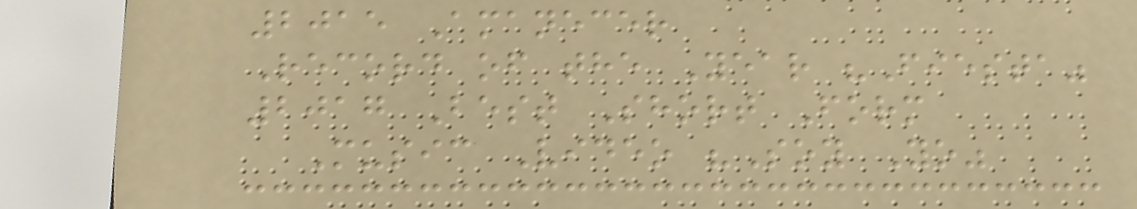2015 Amanecer
Record of the Year "Fiesta"
2017 Best Short Form
Music Video "Soy Yo"
